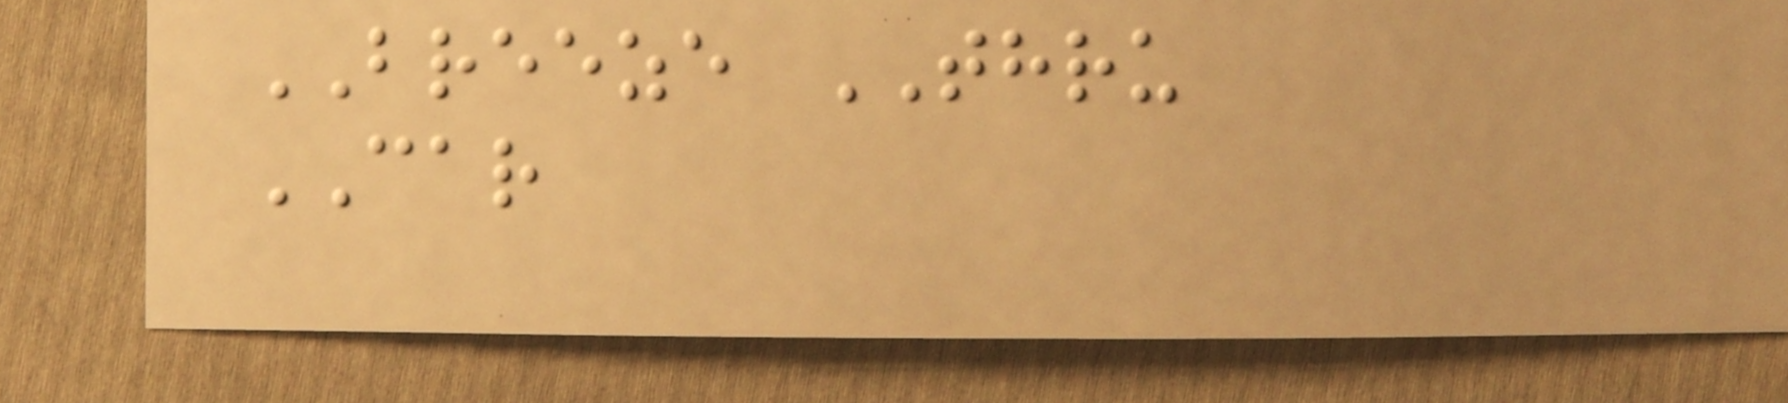BREEZE THRU
CAR
